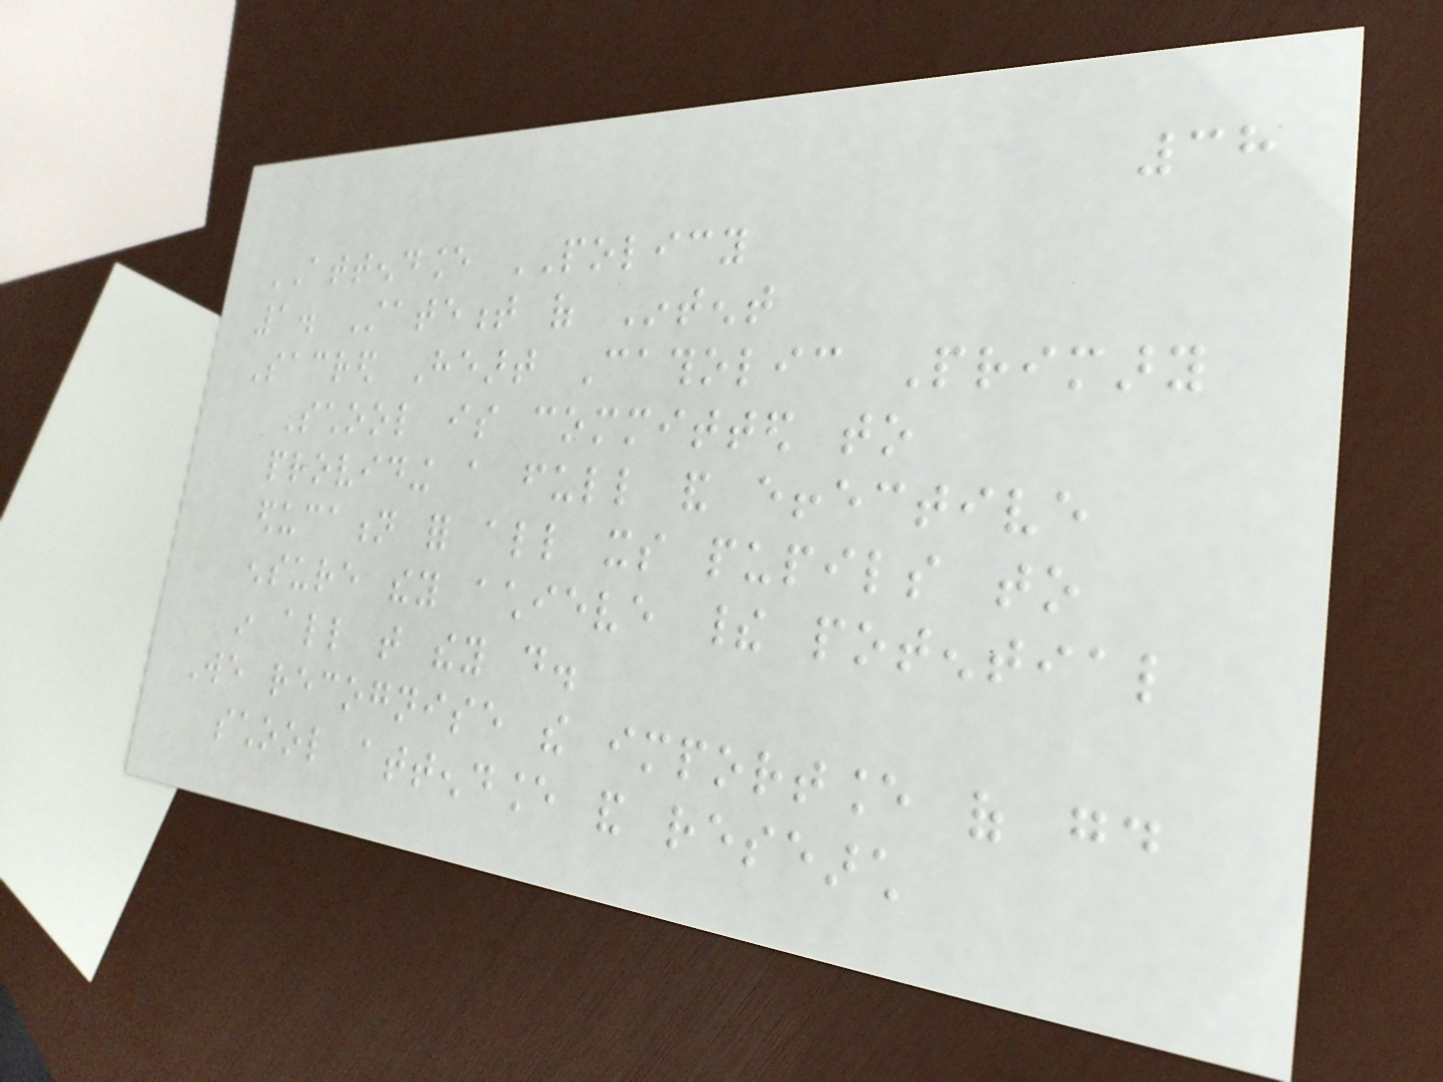38
ATTENDANCE POLICY
1. Statement of Intent
Sacred Heart Catholic Primary
School is committed to
providing a full and effective
education for all its pupils to
ensure they achieve their potential
in all that they do.
We recognise the importance of good
school attendance and research
